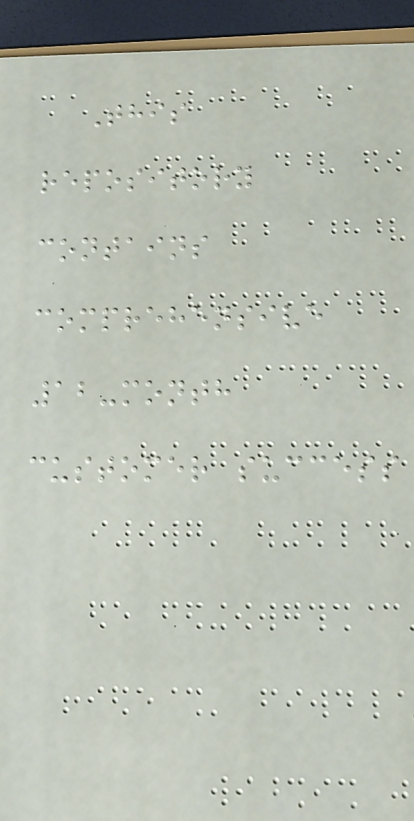This
repository
contains
comprehensive
12-month
customer success
